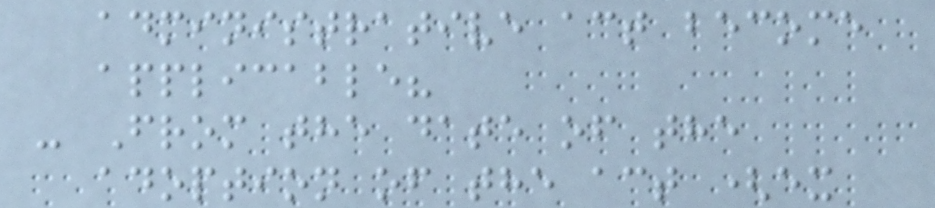administrative act become
applicable?
- From the date of the
adoption of the act (ex
